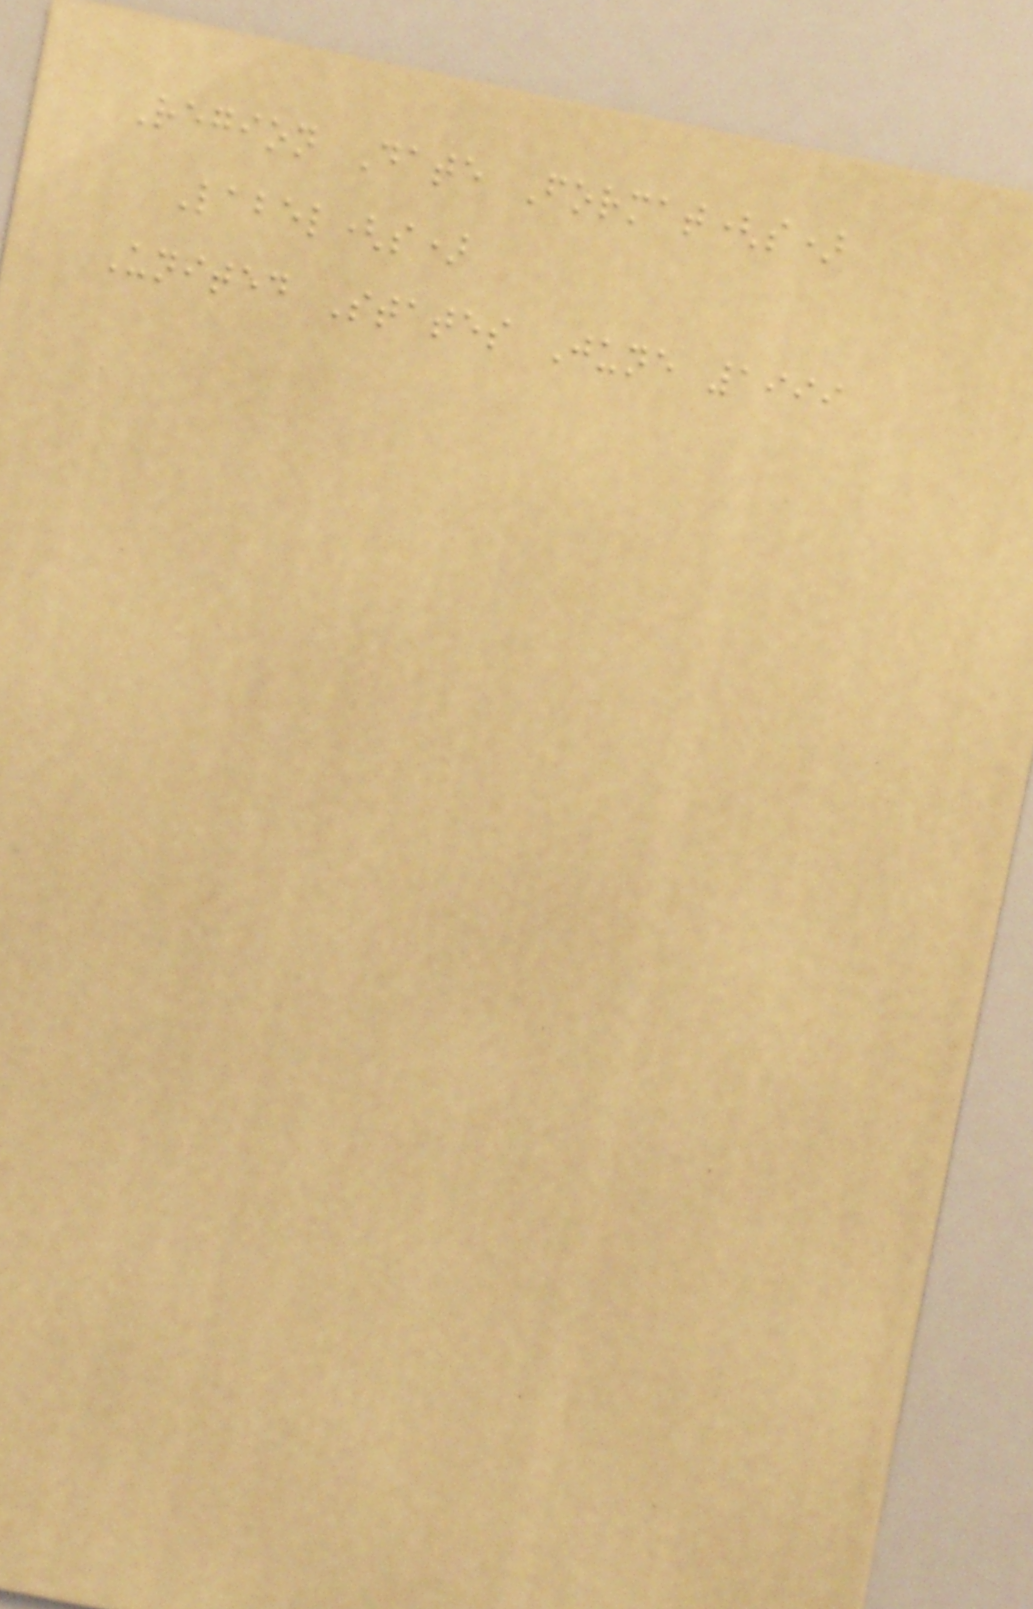Region Date Format(s)
Label(s)
United States June 1999
